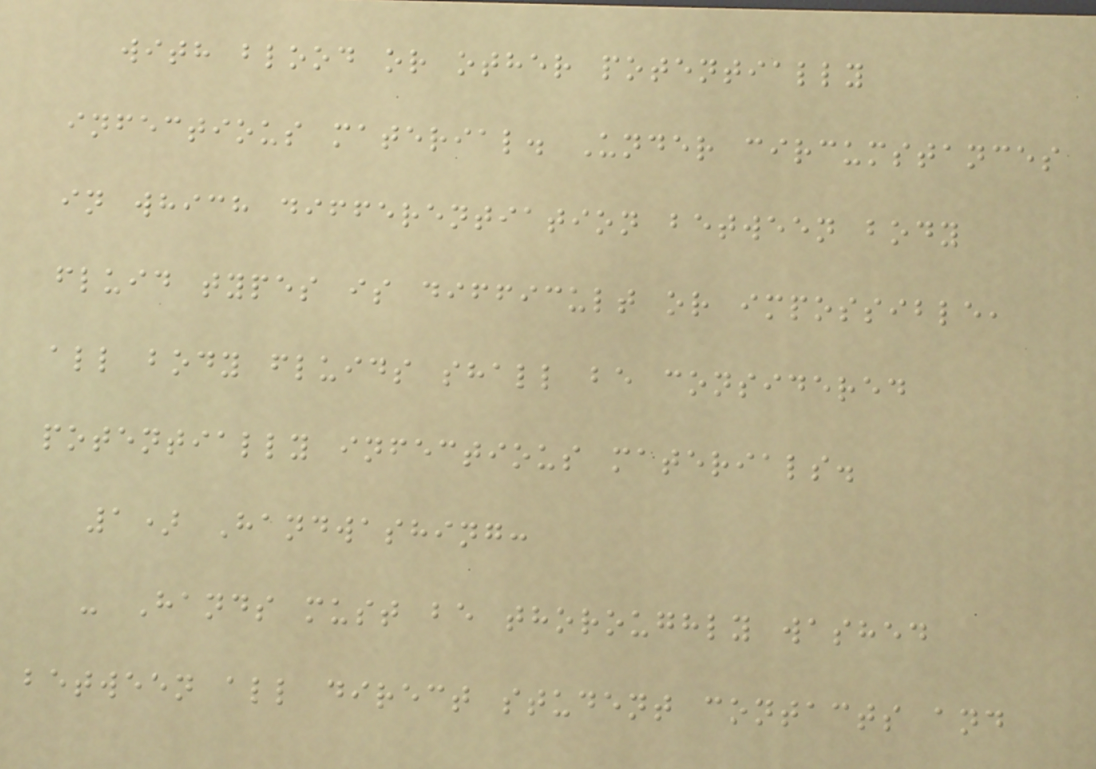with blood or other potentially
infectious material. Under circumstances
in which differentiation between body
fluid types is difficult or impossible,
all body fluids shall be considered
potentially infectious materials.
1) Handwashing:
- Hands must be thoroughly washed
between all direct student contacts and
